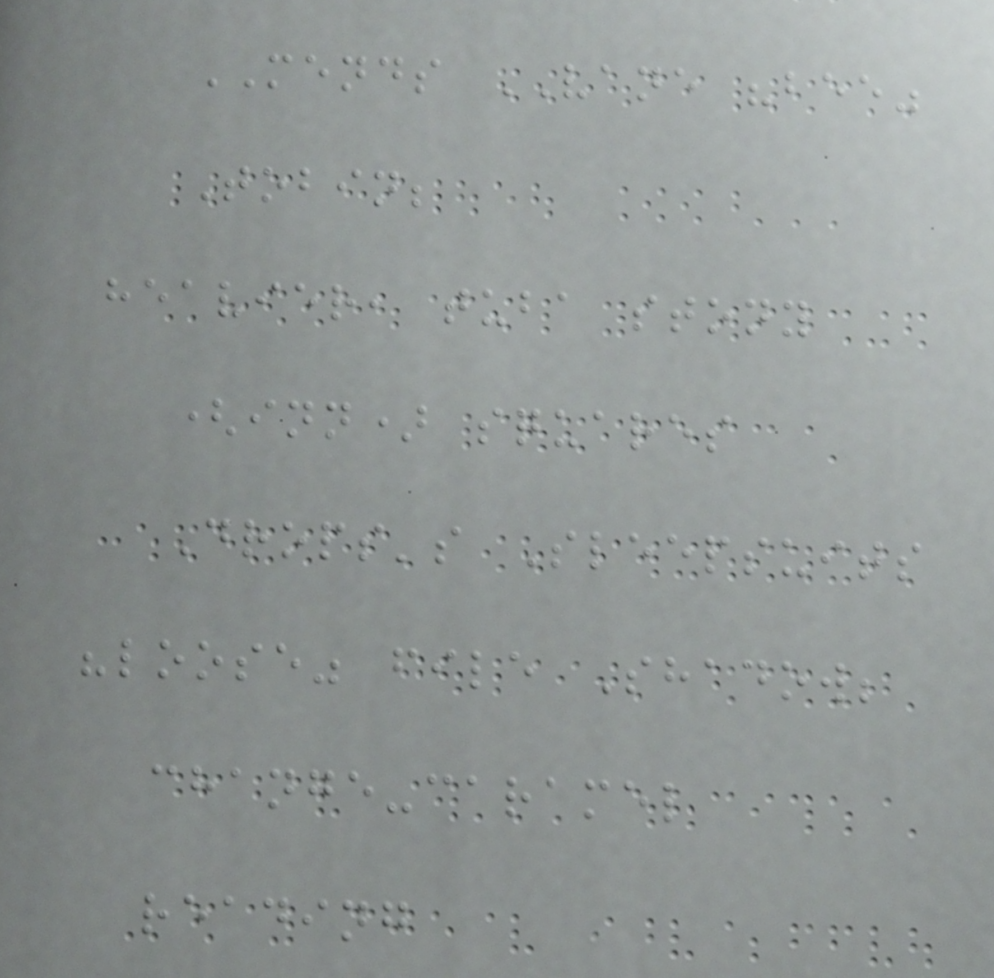MENDS VANE "bee"
Tobin;
heavier, tuba stony
(inn) squares
Drops's Sleepsuits
"loose" file Shadow;
change-caramel
reading
